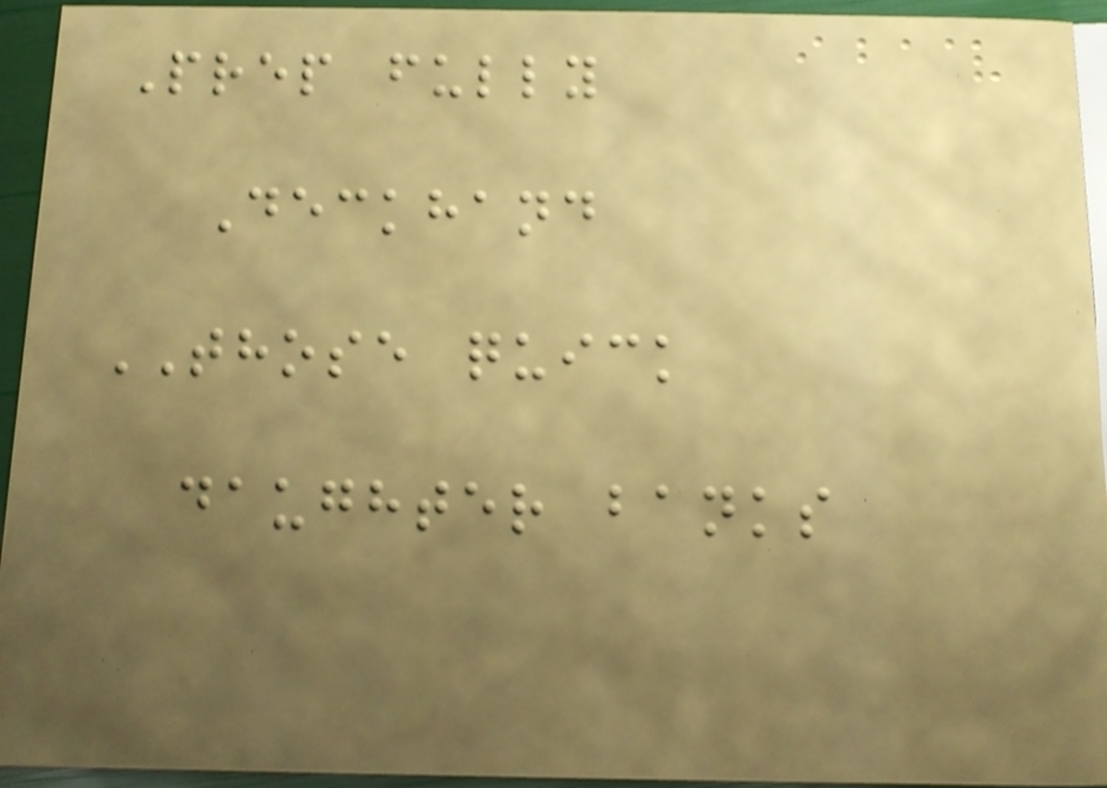Prep fully
Deckhand
THOSE quick
daughter banks
